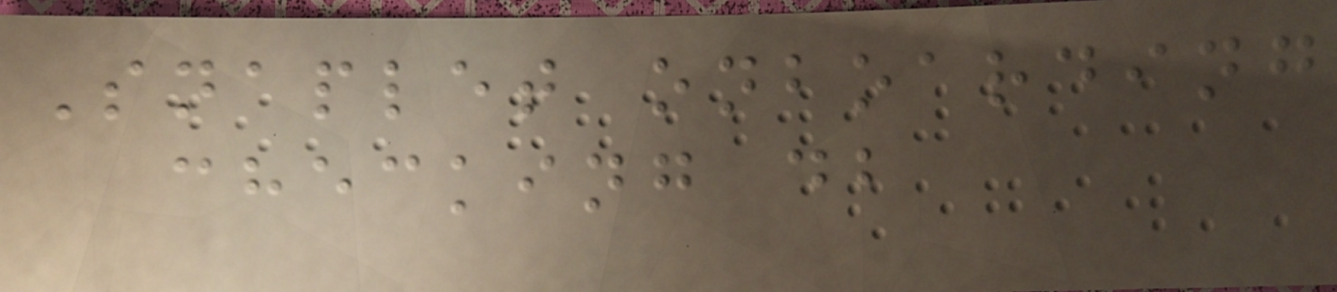Snaplet onboarding
checking db
